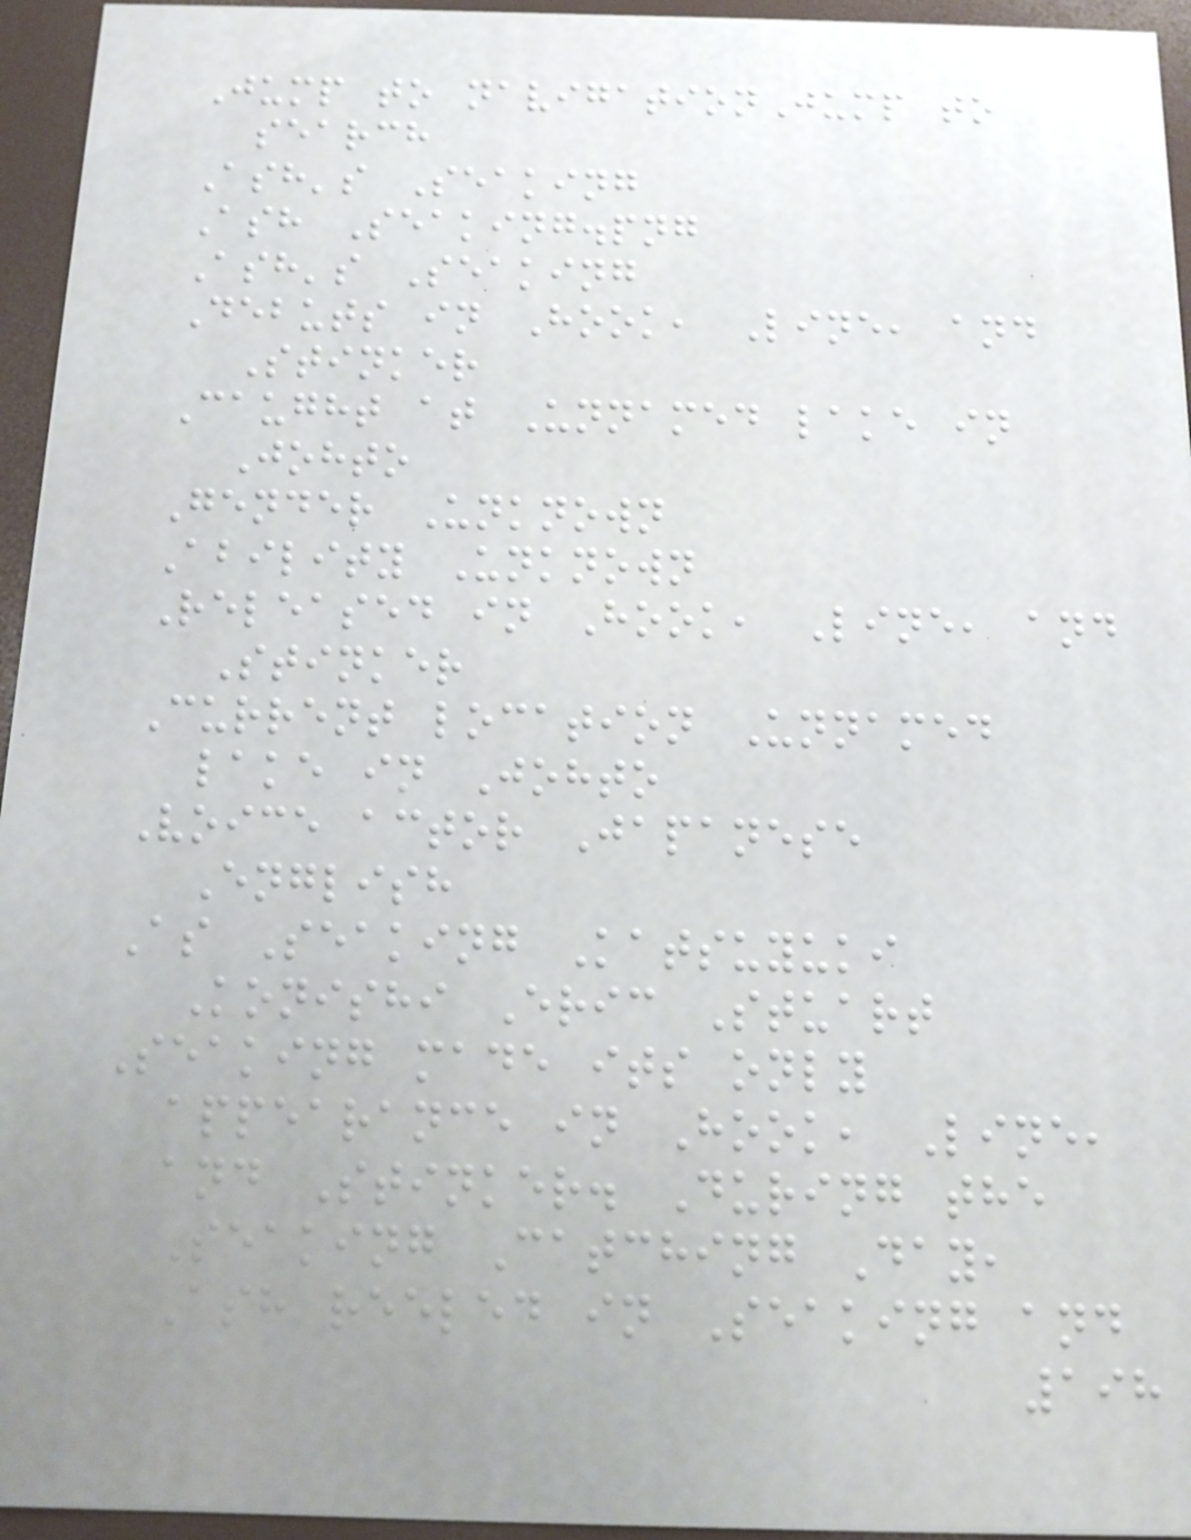Jump to navigationJump to
search
Ash's Seaking
Ash Seaking.png
Ash's Seaking
Debuts in Hook, Line, and
Stinker
Caught at Unnamed lake in
Johto
Gender Unknown
Ability Unknown
Released in Hook, Line, and
Stinker
Current location Unnamed
lake in Johto
Voice actor Japanese
English
As Seaking Katsuyuki
Konishi Eric Stuart
Seaking made its only
appearance in Hook, Line,
and Stinker. During the
Seaking Catching Day,
Ash reeled in Seaking and
198
